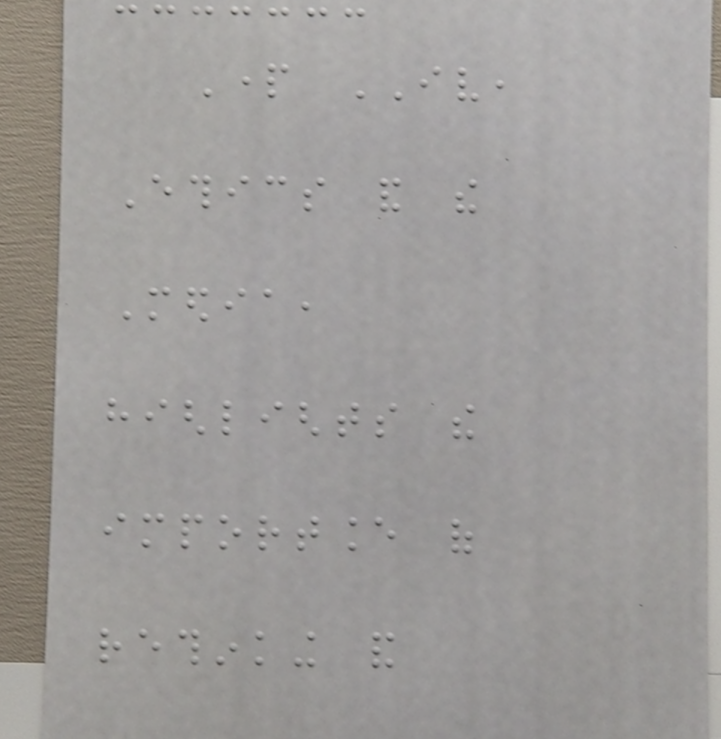Part IV,
Ethics and the
Media,
highlights the
importance of
rethinking and
